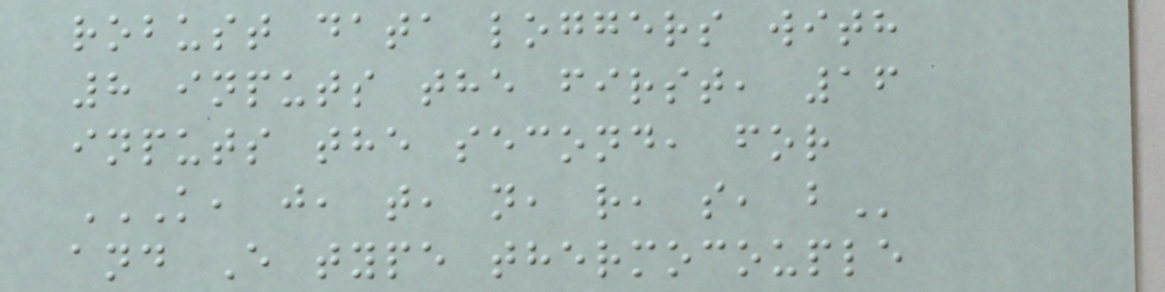robust data loggers with
8 inputs the first, 16
inputs the second, for
K, J, T, N, R, S, B
and E type thermocouple
